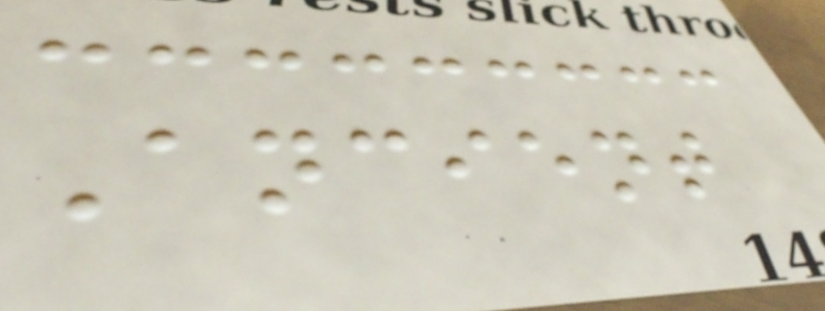Ancient
